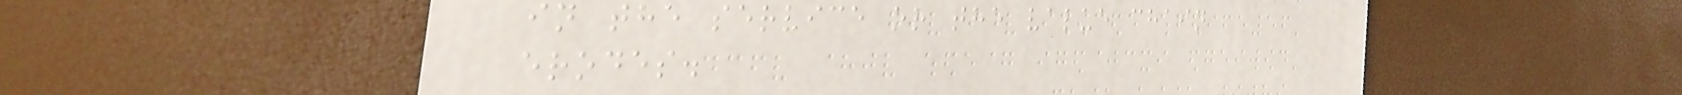in the service or the value chain
erodes.
